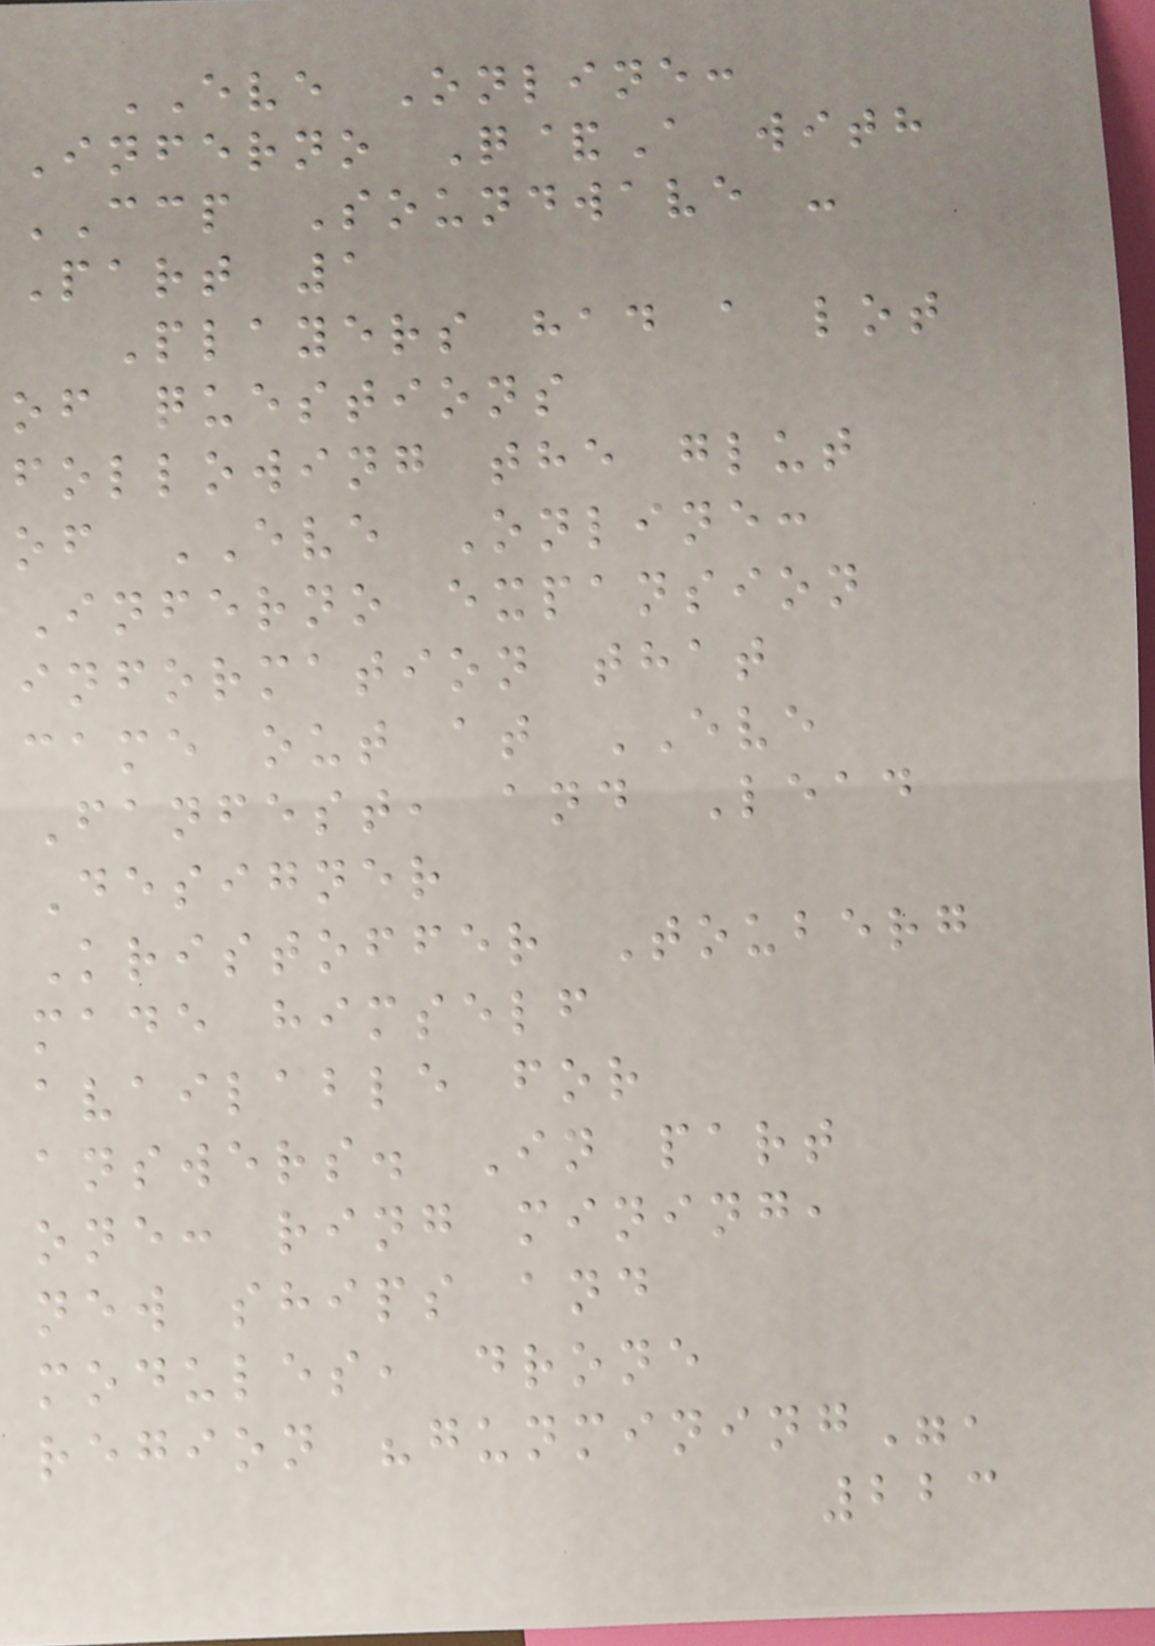EVE Online:
Inferno Q&A with
CCP Soundwave -
Part 1
Players had a lot
of questions
following the glut
of EVE Online:
Inferno expansion
information that
came out at EVE
Fanfest, and Lead
Designer
Kristoffer Touberg
made himself
available for
answers. In part
one: ring mining,
new ships and
modules, drone
region "gunmining",
223
